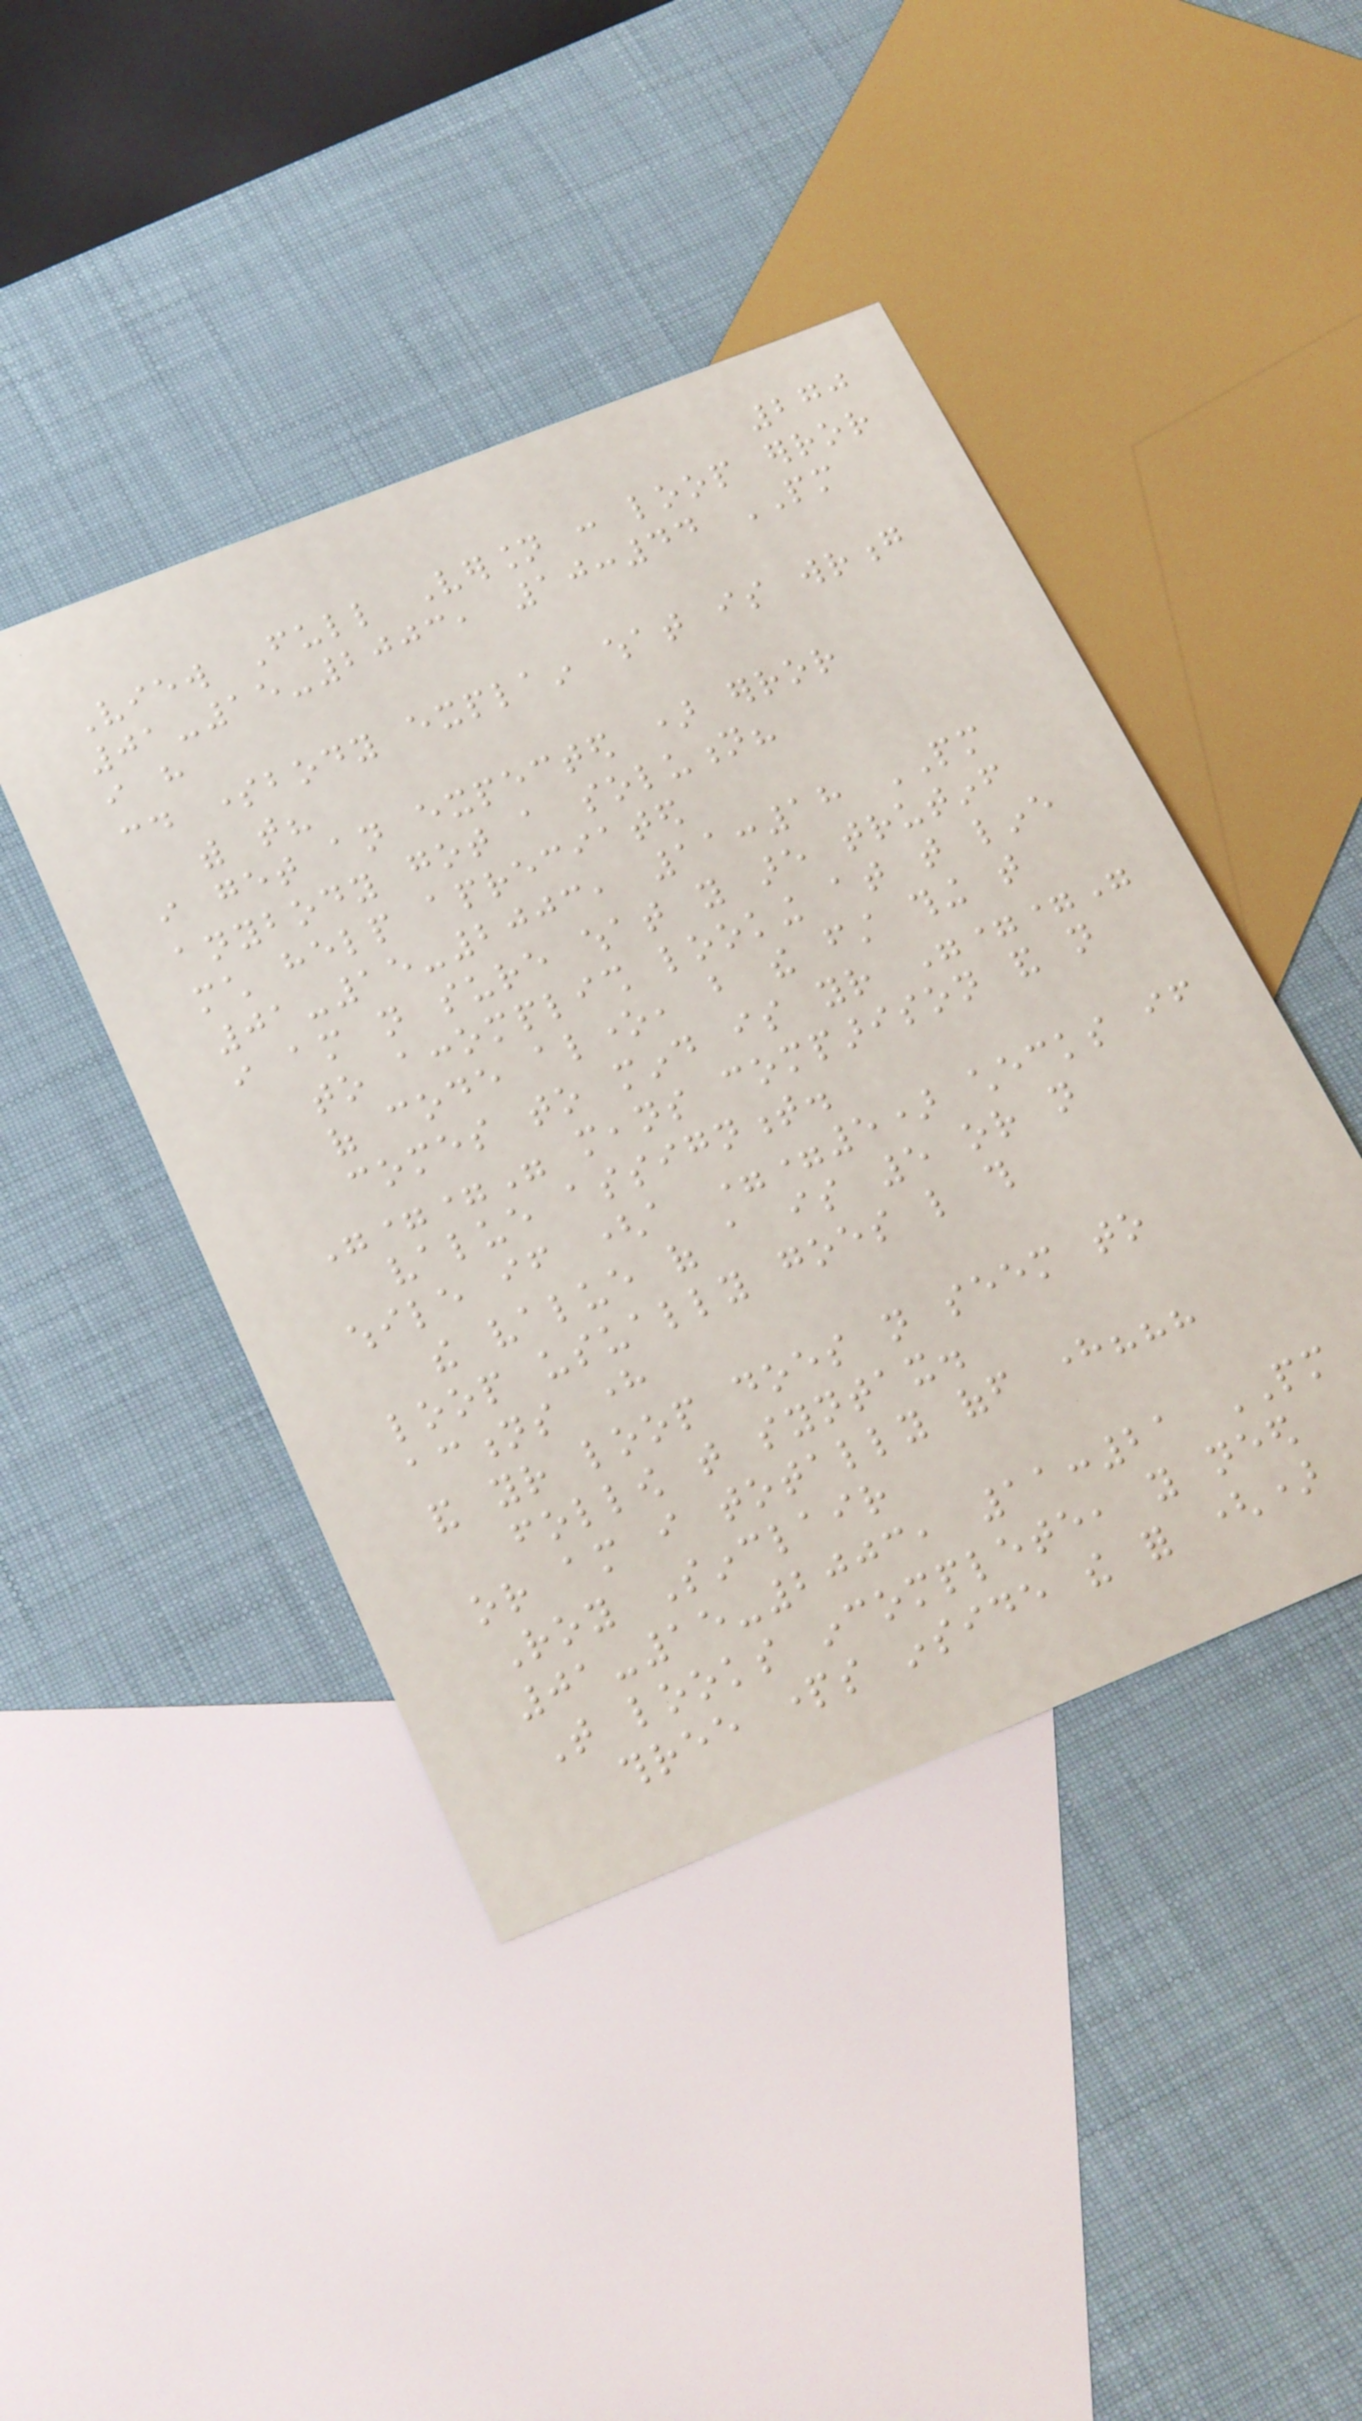270
View Full Version : loop error
01-15-2003, 10:44 PM
i have
could somebody explain what is wrong
with that?
i get an expected ) error
anybody got a solution?
much help apreciated
01-15-2003, 11:18 PM
i am not sure what you are trutinf
to accomplish looking at that line
of code alone, but the first thing that
comes to mind is your "=="
"==" means comparison and not
value assignment.
while if (a ==5) checks if
the value of a is 5 or not
loop usually goes like this
actions here
and your loop does not seem to
follow that syntax.
or am i totally off here???
Roy Sinclair
01-15-2003, 11:21 PM
That looks incomplete, you need
three parts inside the for ()
